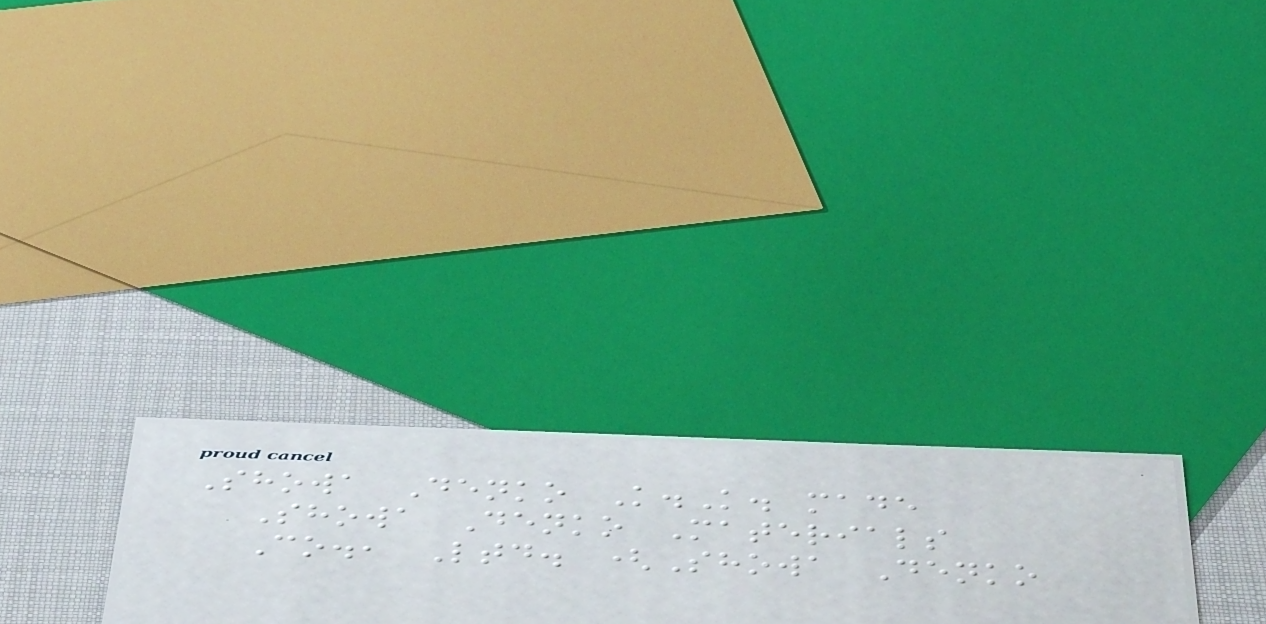Showa Denko K.K. made
Showa Denko Materials
Co., Ltd. (Showa Denko
